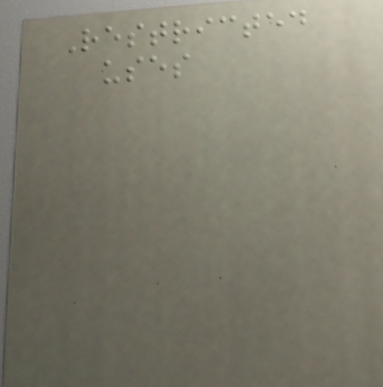Restricted
uses
